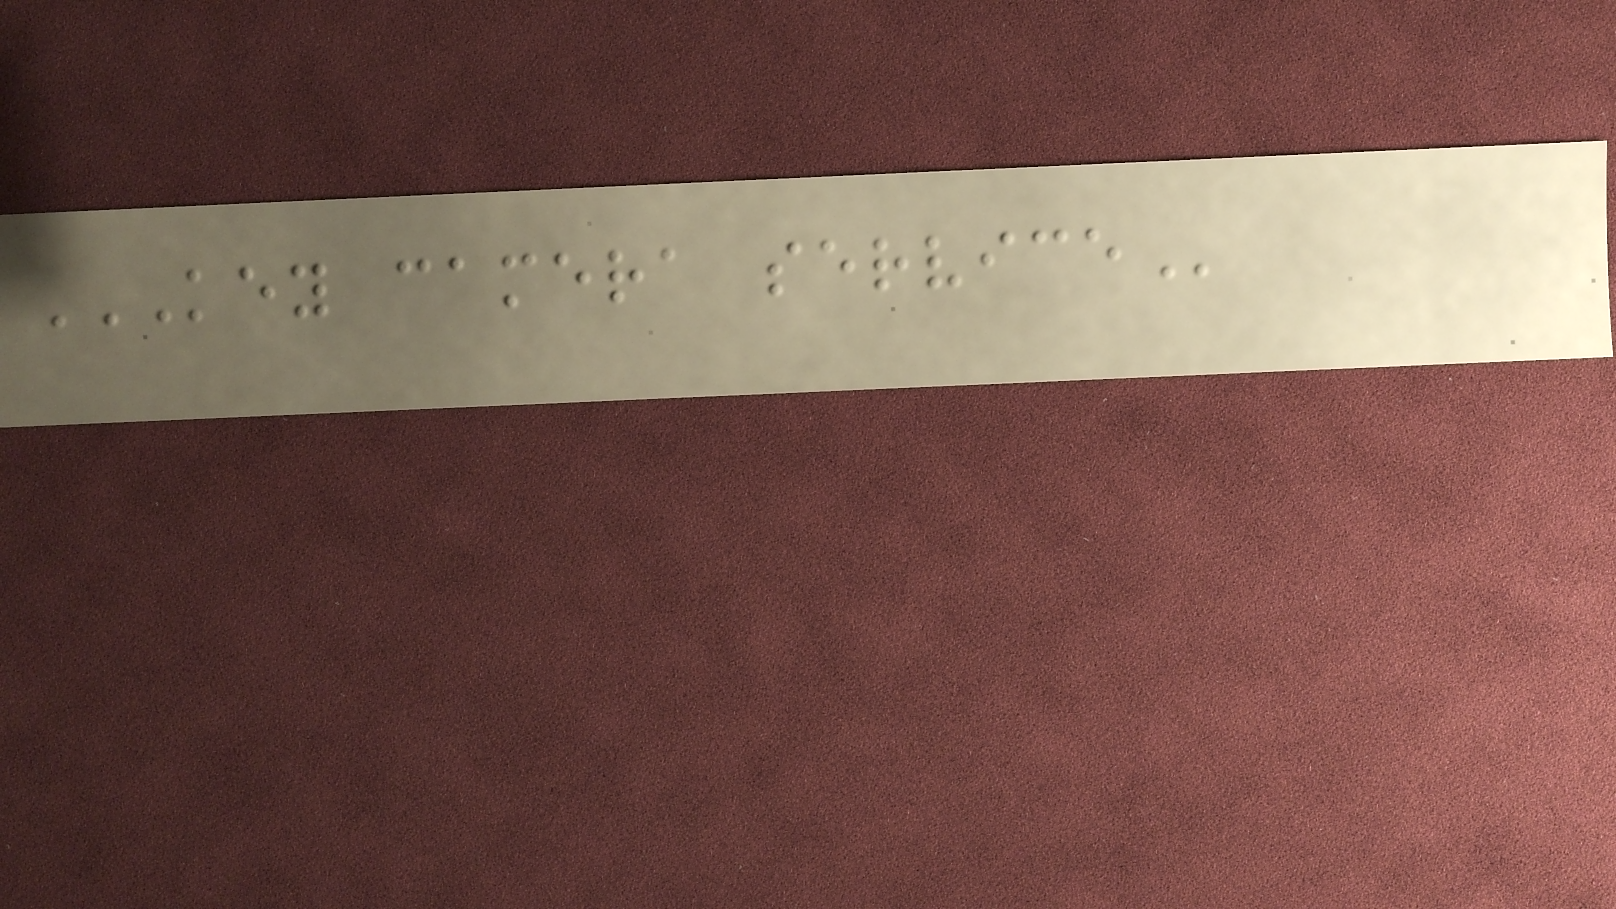KEY CAMERA SERVICE
